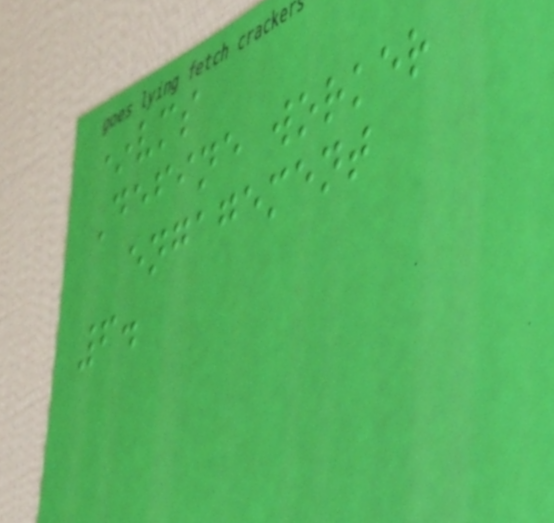*vms
Define worker
engagement
6.
